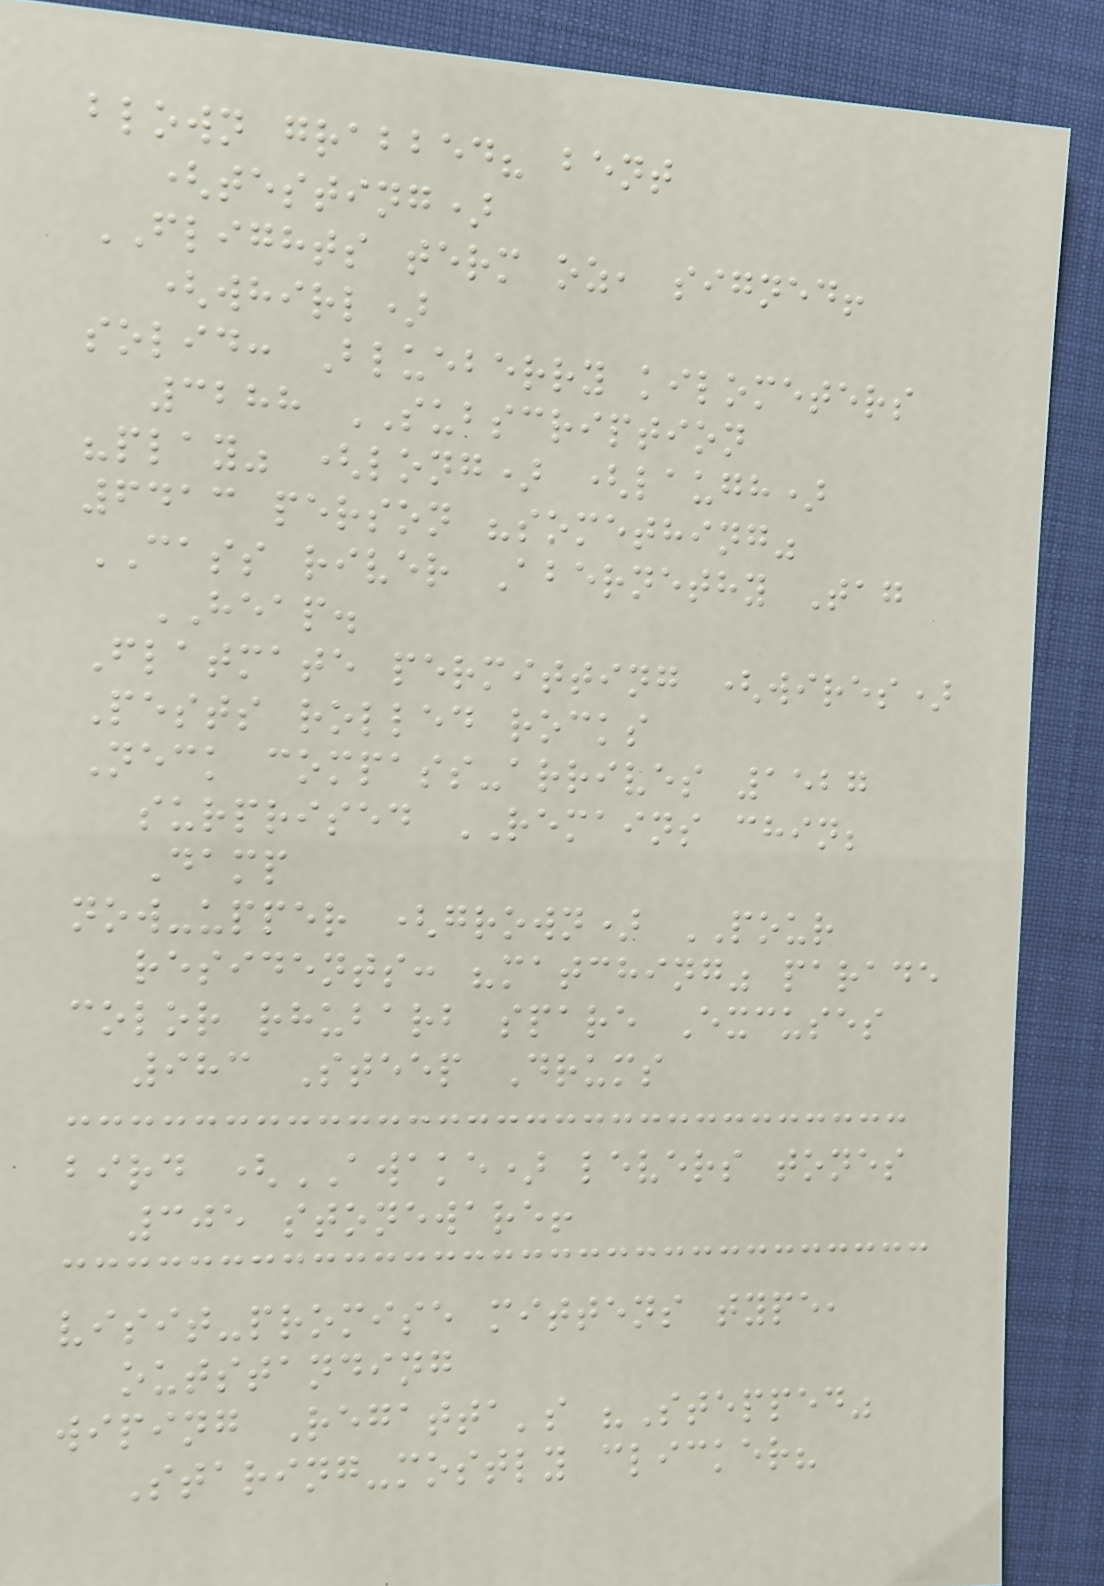blown grabbed? bent
(testing)
FLIGHTS term oz, signed!
(whirl)
solid: Blueberry kilometers
3288 SUBSCRIPTION
"play" (long) (laugh)
6413 person "something"
CASS river Abernethy Tag
HEAP.
Flatmate permitting (wires)
Pests rolled rocks
Neck compass-arrives 1527
surprised REMAINS chin;
Damp
now-upper (grown) POUR
residents: "matching" parade
color rhubarb spare Excuses
983 Steep Drums
bird (AWAKE) levers tones
305 stoneware!
visit-promise mittens type,
outstanding
wiping Regatta's "Stepped"
Staring-mostly clicker?
